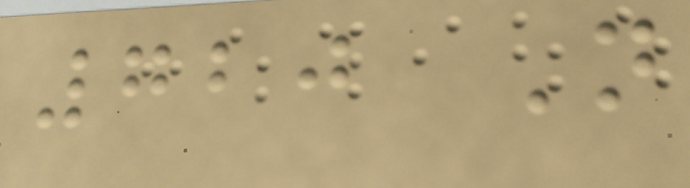720 N
